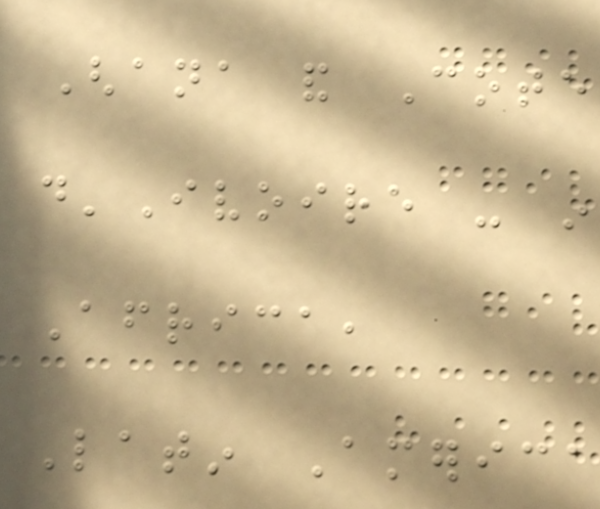Ghana and Cote
d'Ivoire - in
Africa,
Latin America
